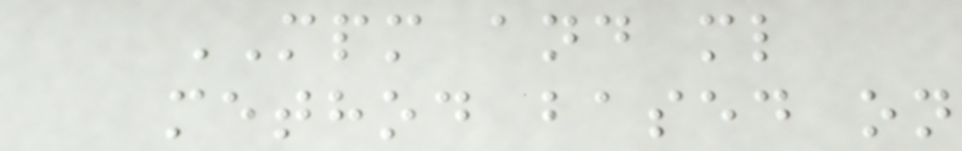MPM and ml
method based on
